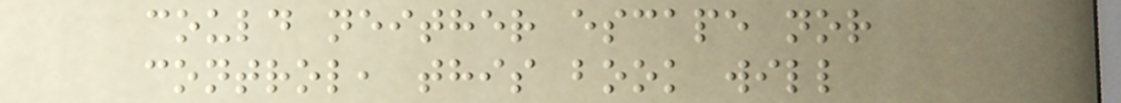could neither escape nor
control, this book will
